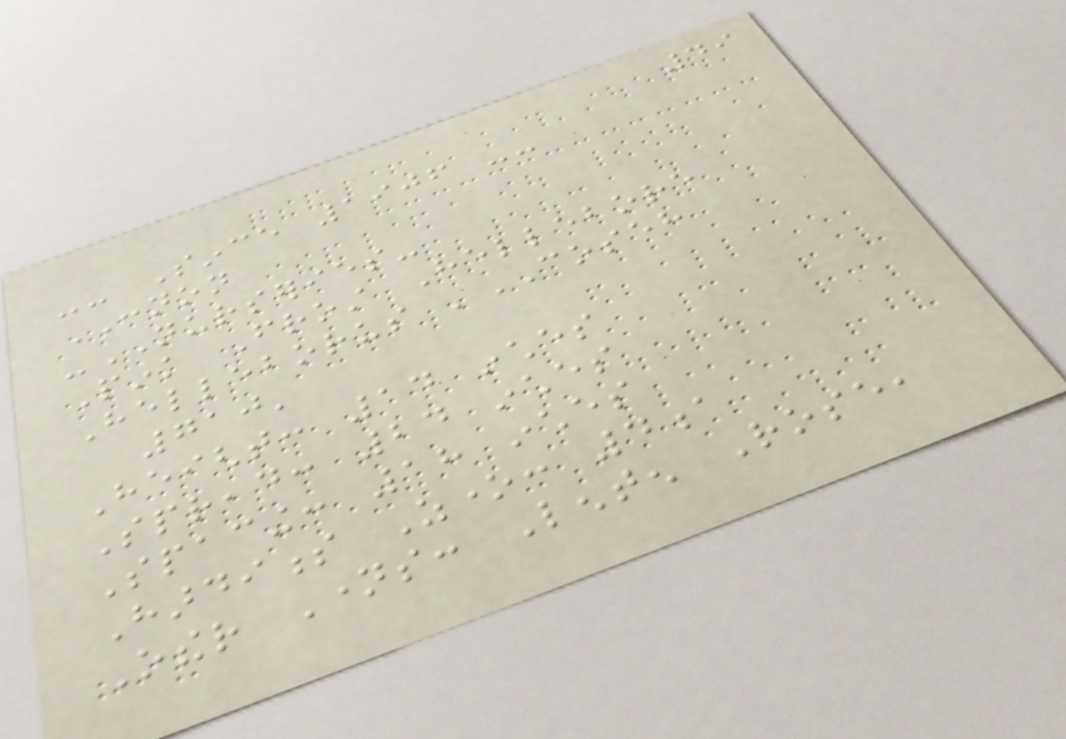49
-- Since 1906 --
CONNON
-NURSERIES-
Pink Frost Hellebore
Helleborus 'COSEH
710'
Height: 14 inches
Spread: 24 inches
Spacing: 18 inches
Hardiness Zone: 4a
Other Names: Lenten Rose,
